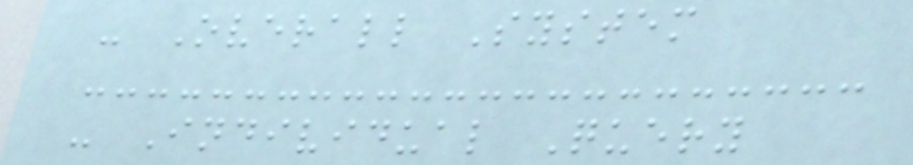- Overall System
- Individual Query
